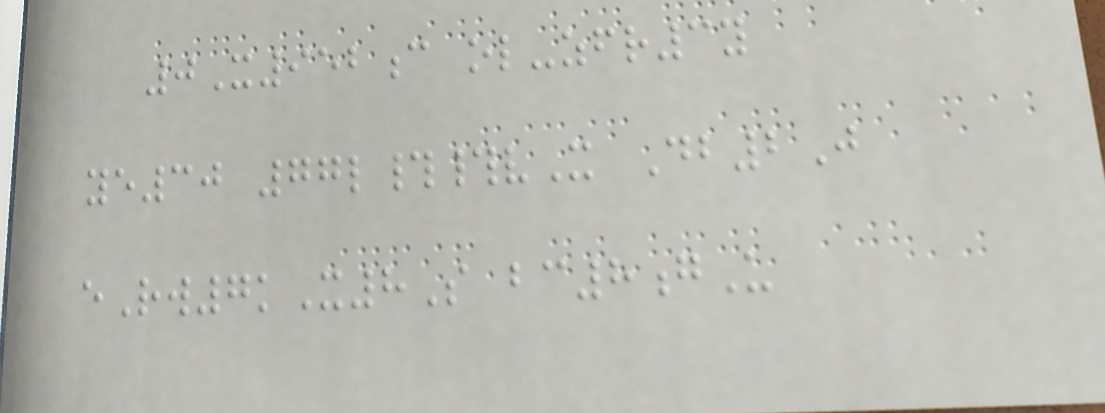0X952c ol-zfr3y
ye30 77l##vX Db2J
eRw7kX8S bc8gU
